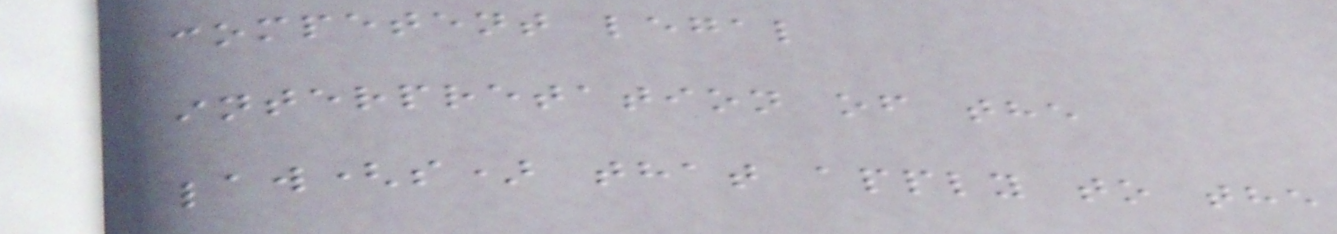competent legal
interpretation of the
law(s) that apply to the
